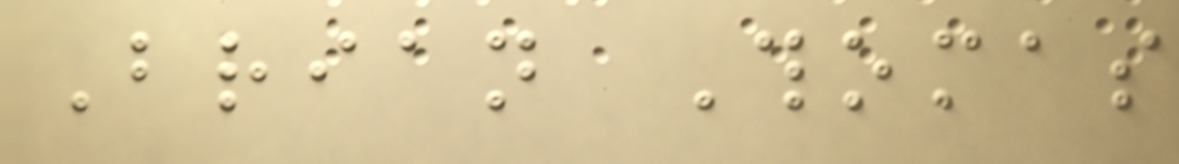Brian Thomas
